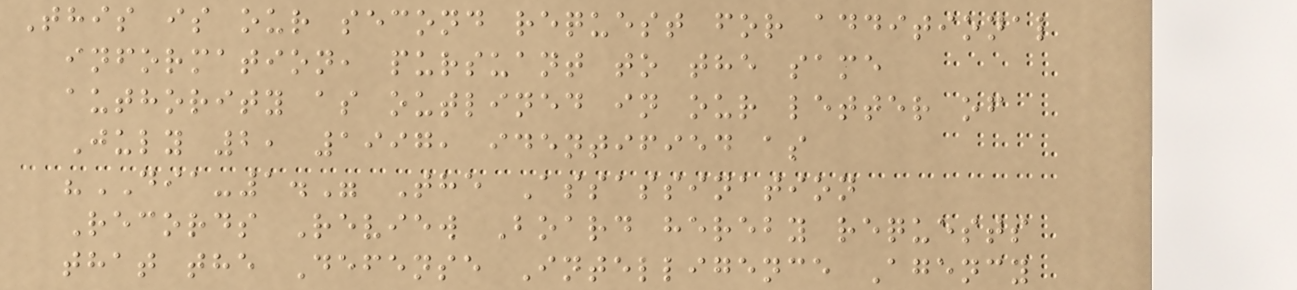This is our second request for additional
information, pursuant to the same
authority as outlined in our letter of
July 2, 1997, identified as
"DIA-1." The Assassination
Records Review Board hereby requests
that the Defense Intelligence Agency
